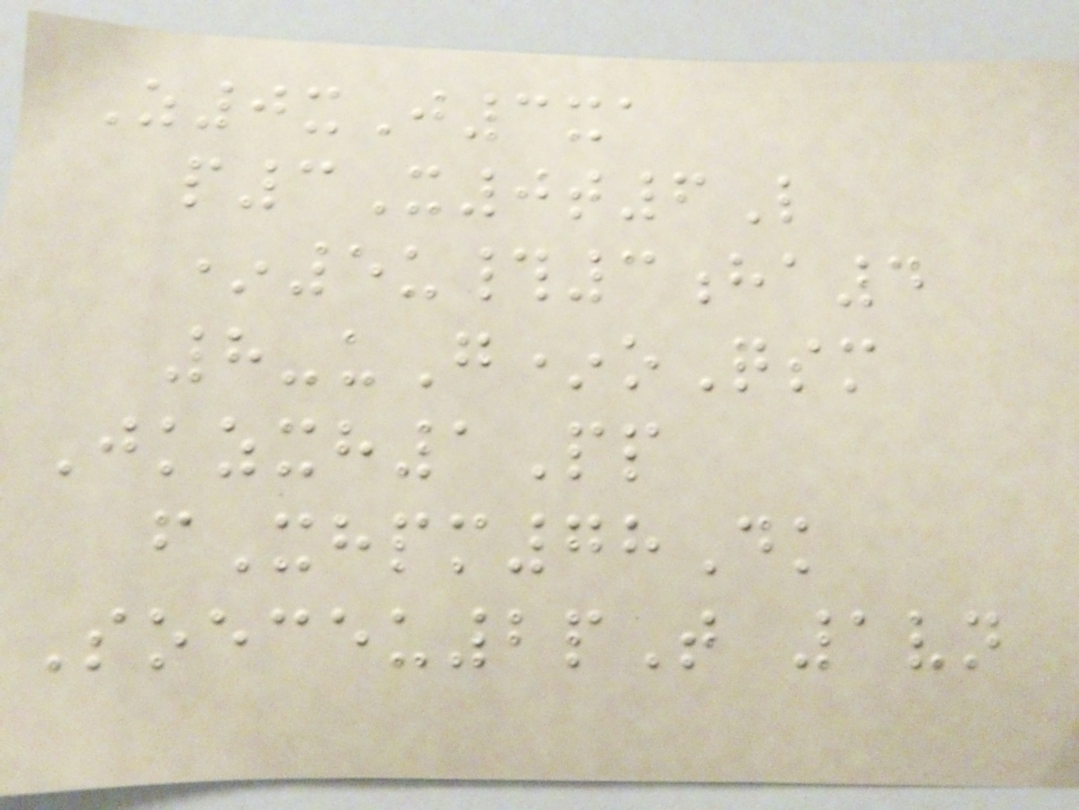Z0xJ3xa
p3X0t6L
*5u#3ha4
8-uG*oQsm
Jkzxh1Pp
fXhpm78Dk
Soeceu2pT 1vn
